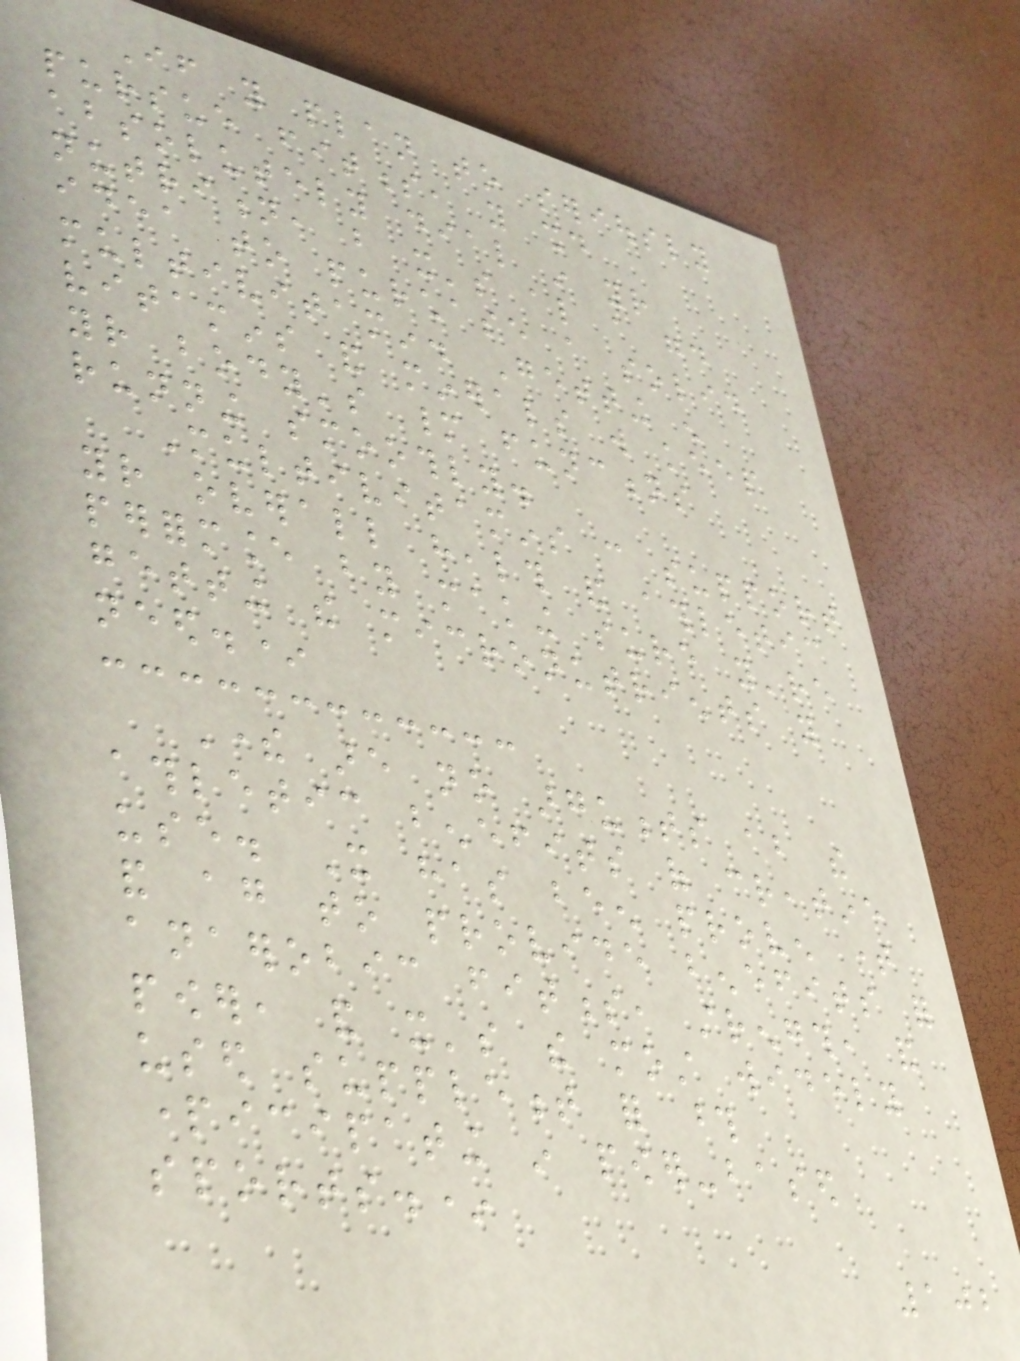If you plan to seriously
pursue fitness, you should
absolutely dial in your
nutrition, but it's also a good
idea to purchase a solid
multivitamin. Getting enough
vitamins and minerals will keep
your body's many functions
running smoothly.
Multivitamins can support
your overall health and athletic
performance by making sure you're
getting the micronutrients you
need.*
There are no arguments about the
athletic benefits of creatine
use. It has been proven time
and again to provide benefits for
anaerobic fitness, strength, and
power, and it's the most widely
used supplement for those
participating in power-based
sports.*
102
